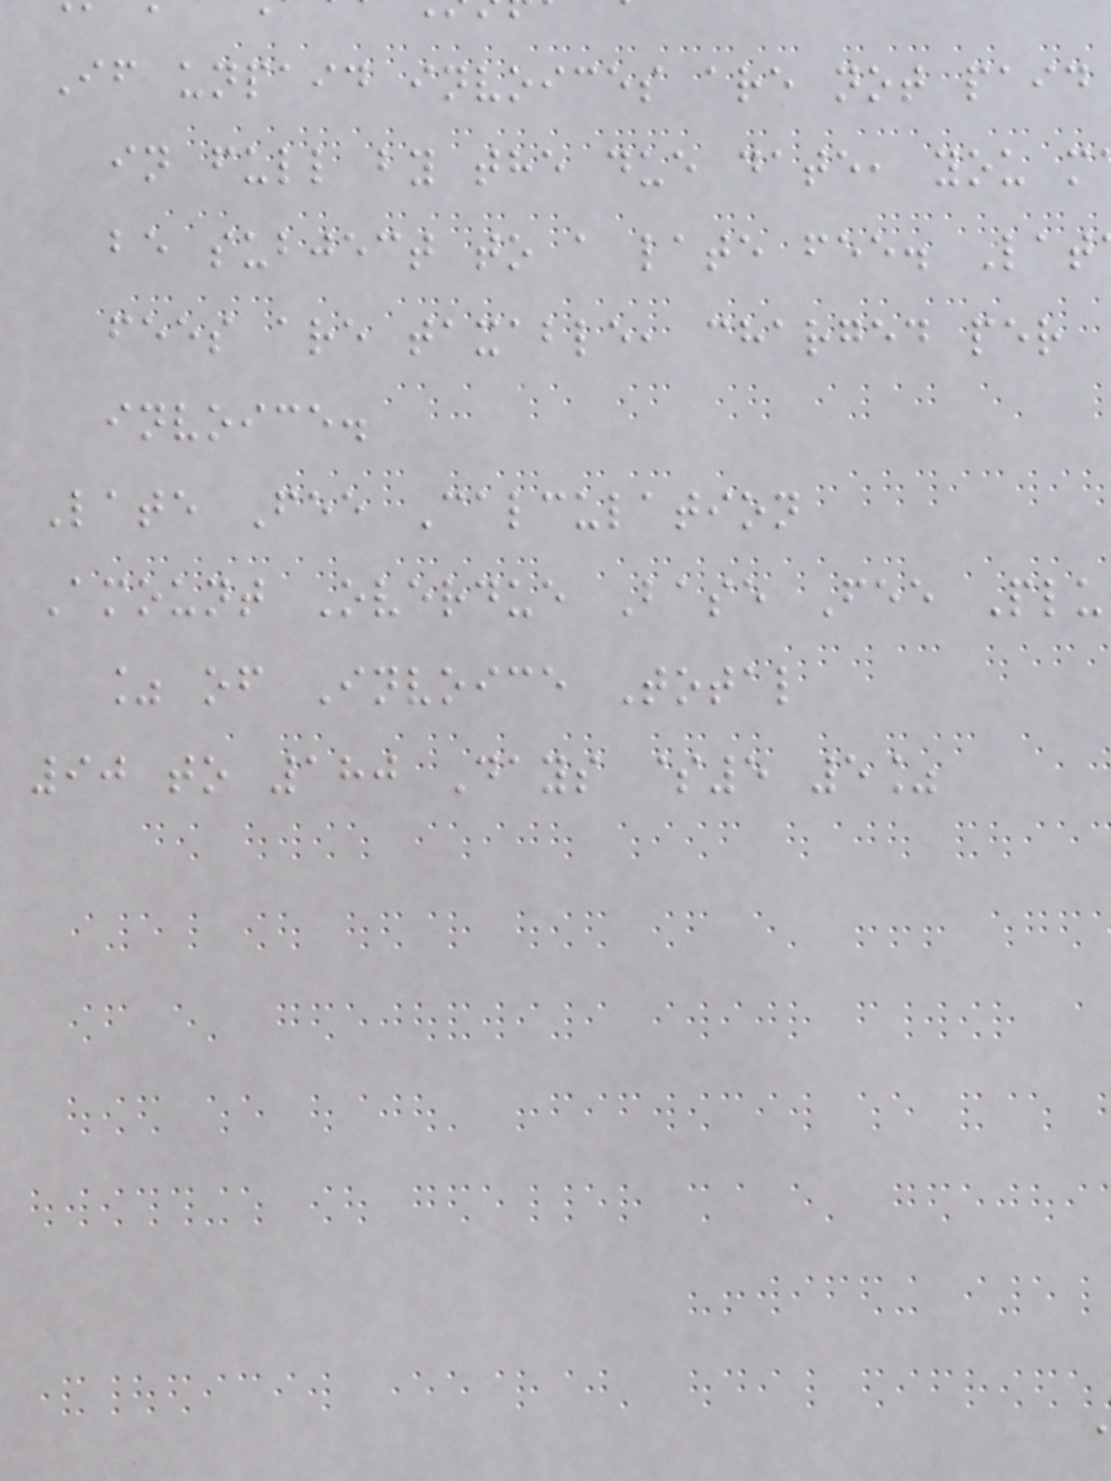If unpaid invoices are not paid
in full by the due date, you m
be subject to a late fee. Lat
fees are taxable, charged per
invoice.
Late Fee Calculation
Amount Overdue Base Fee Plu
% of Invoice Total
90 to 180 Days $5 5%
